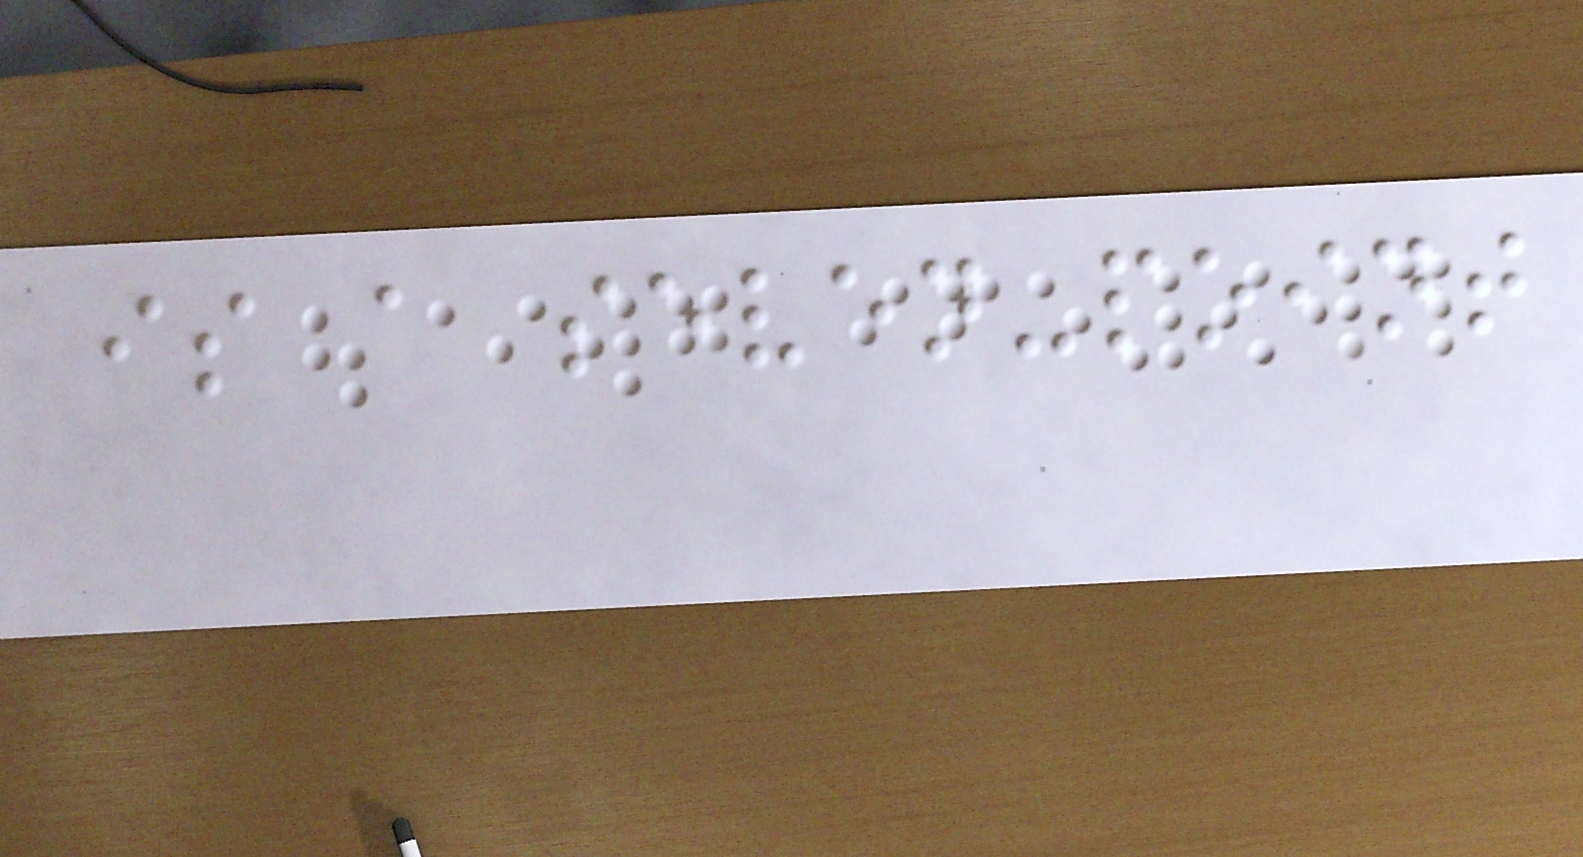is a seven-point
